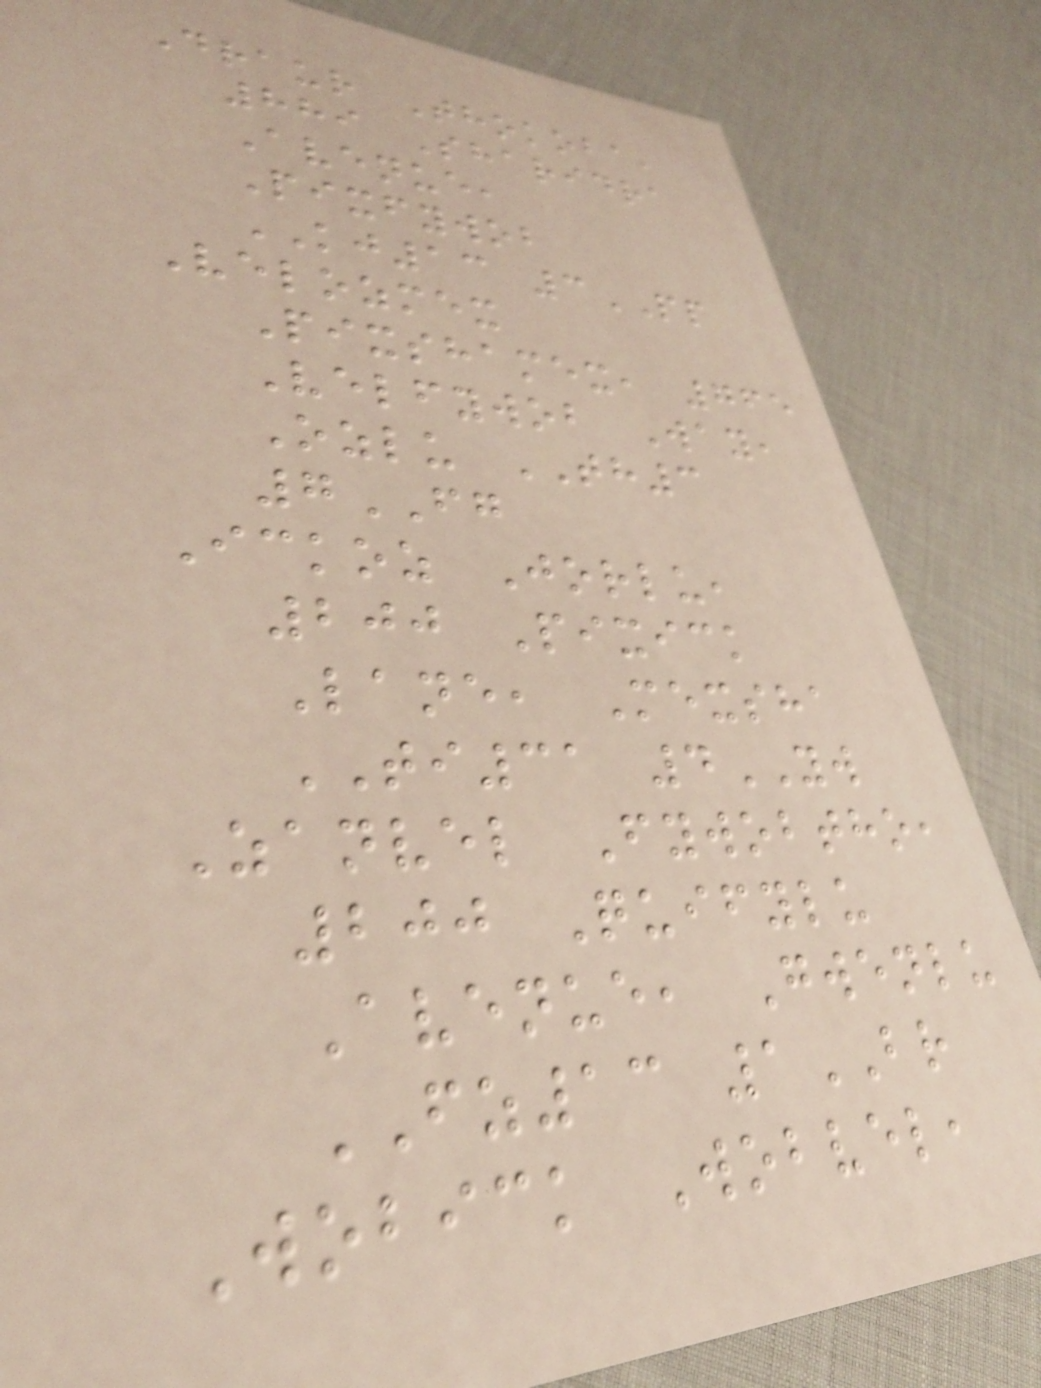Draur Thokoba,
889 Sharidra
Avenue,
Pixfywob
KJ13 3PP
Velozmex
Pixshamex, 765
Velfywob Way,
Ozlu TH3
7FG
Ickoz Jorlu,
200 Pixick
Lane, Mexsha
TI31 4YW
Zanvel Fywobtho,
200 Quifylu
Avenue, Gwenlu
FZ13 1BR
Wobick Wobvel,
